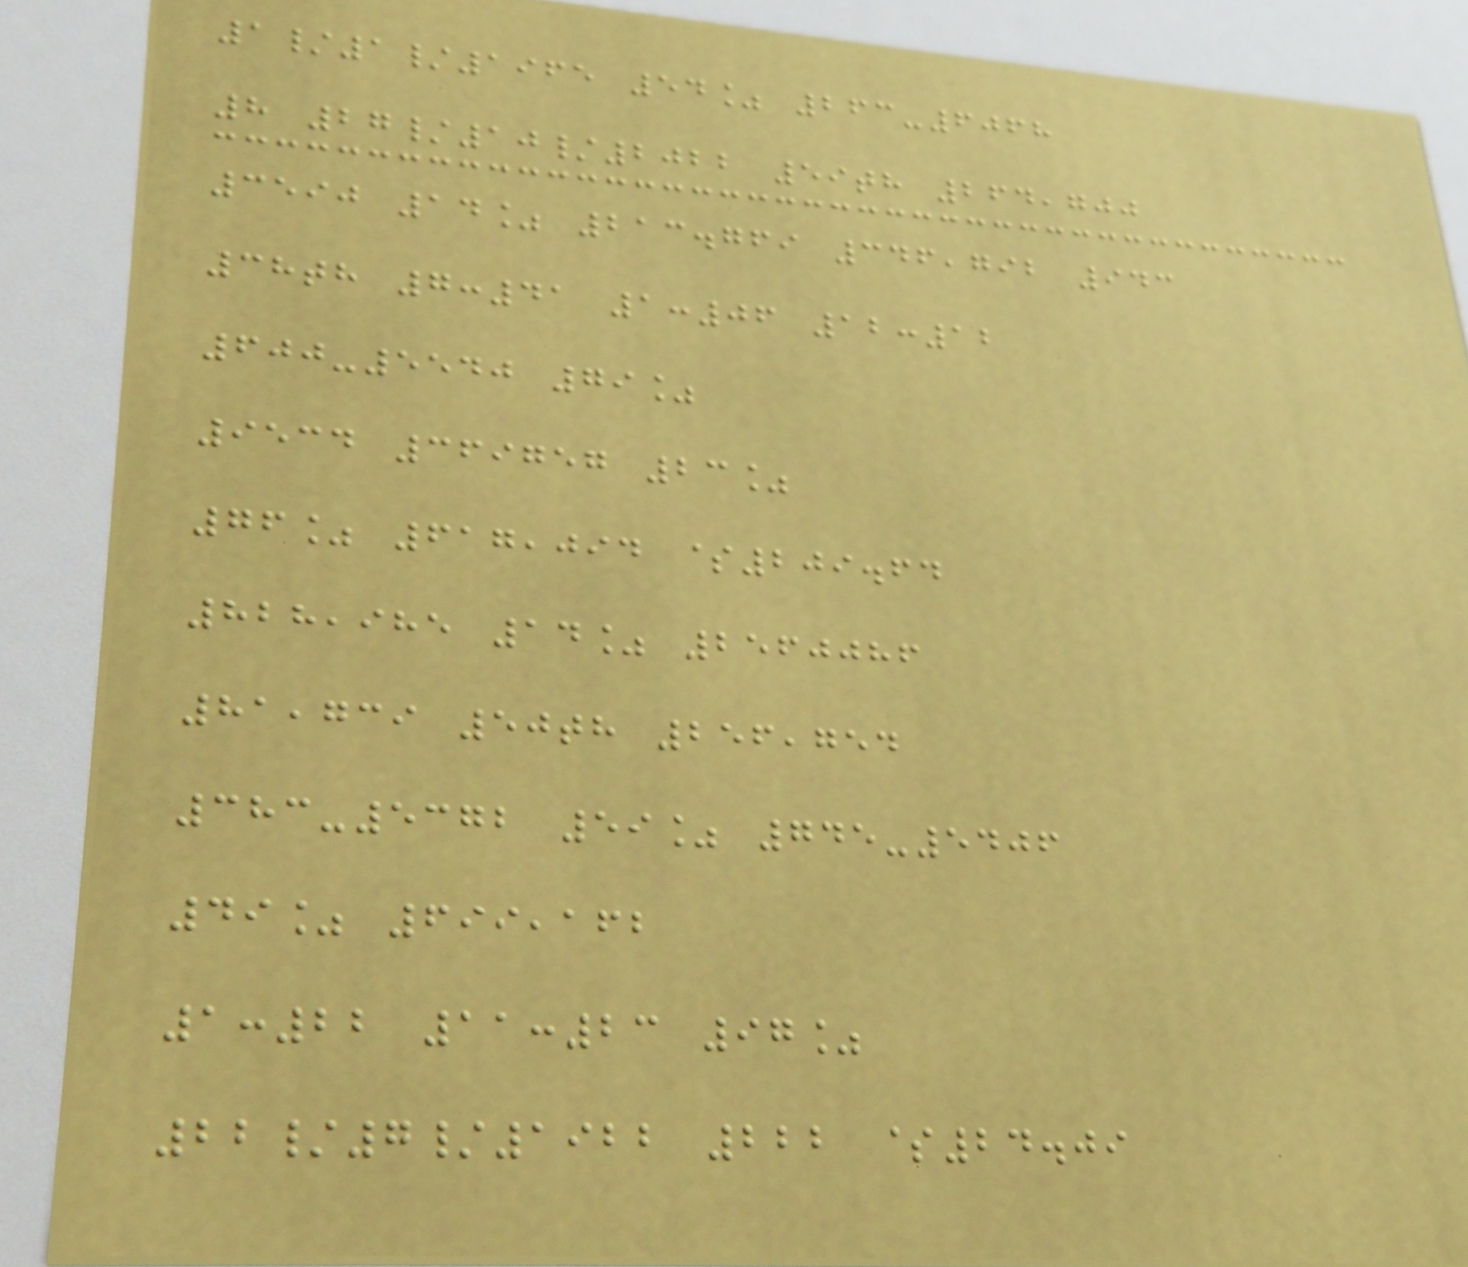1/1/1965 54% 263-6068
8 27/10/2022 59th 264,700
3590 14% 213.769 346,792 943
38th 7:41 1:06 12:12
600-5540 79%
9534 369757 23%
76% 617,094 $209.64
828,985 14% 2560086
81,739 50th 256,754
383-5372 59% 745-5406
49% 699,162
1:22 11:23 97%
22/7/1922 222 $24.09
